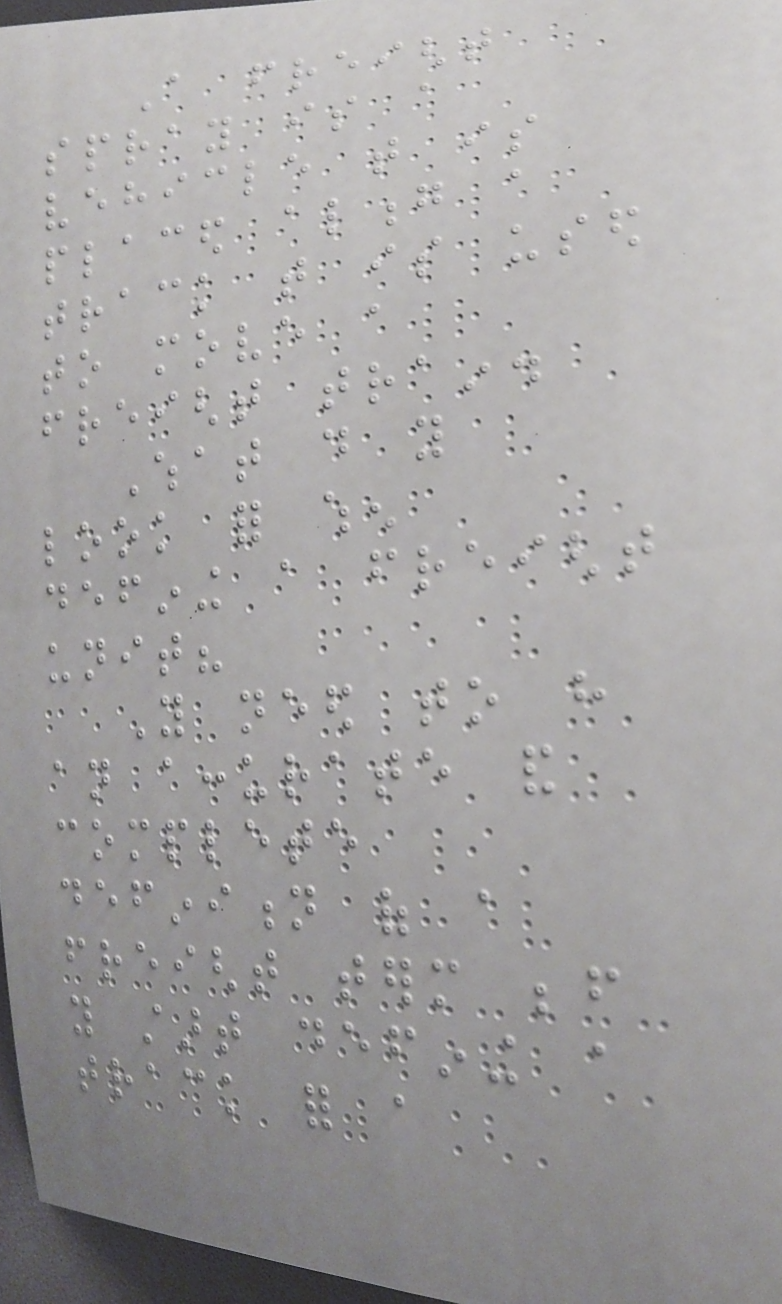A freight
spray is a
vehicle that is
placed along a
track that is used
to move a
freight train.
What do you
look for when
defining a freight
unit?
You need to have
an accurate and
complete
definition of a
freight term before
you start defining a
track for a
